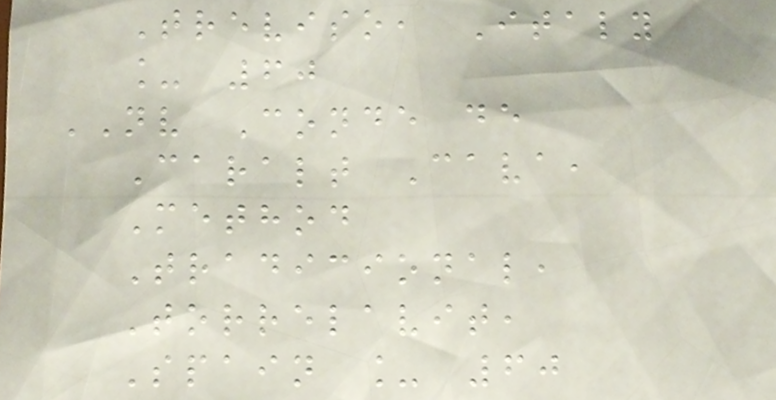Treviso, Italy
_ 60
NV Conde de
Caralt Cava,
Method
Tradicional,
Torrelavit,
Spain _ 60
